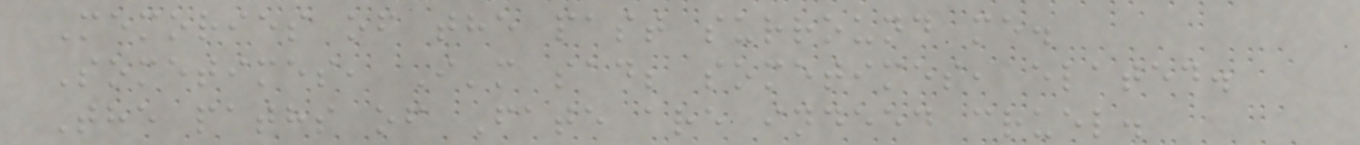Memories of the past surround me.
Sometimes, I'm sad; sometimes, elated.
The paths of Fate are indeed cruel.
